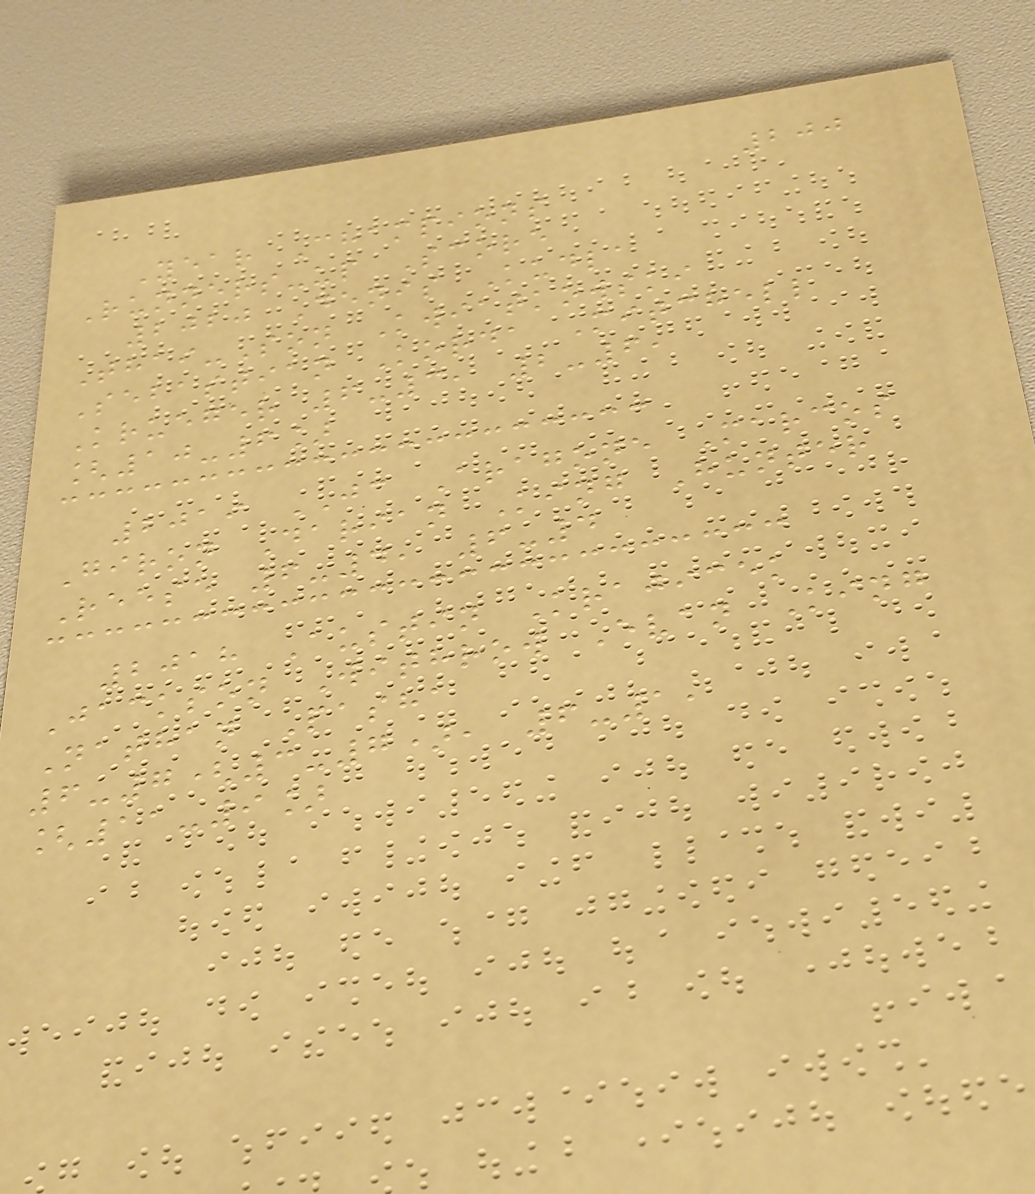200
Year Champions
Runners-up Score
2020 Denis Kudla
Thai-Son Kwiatkowski
Sebastian Korda Mitchell
Krueger 6-3, 2-6,
[10-6]
2019 JC Aragone Marcos
Giron Darian King Hunter
Reese 6-4, 6-4
2018 Austin Krajicek
Jackson Withrow Evan King
Nathan Pasha
6-7(3-7), 6-1,
[11-9]
